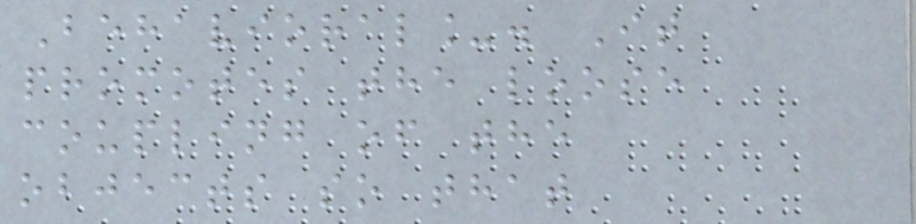Behavioral_. It
promotes the loose
coupling of the
objects so that
